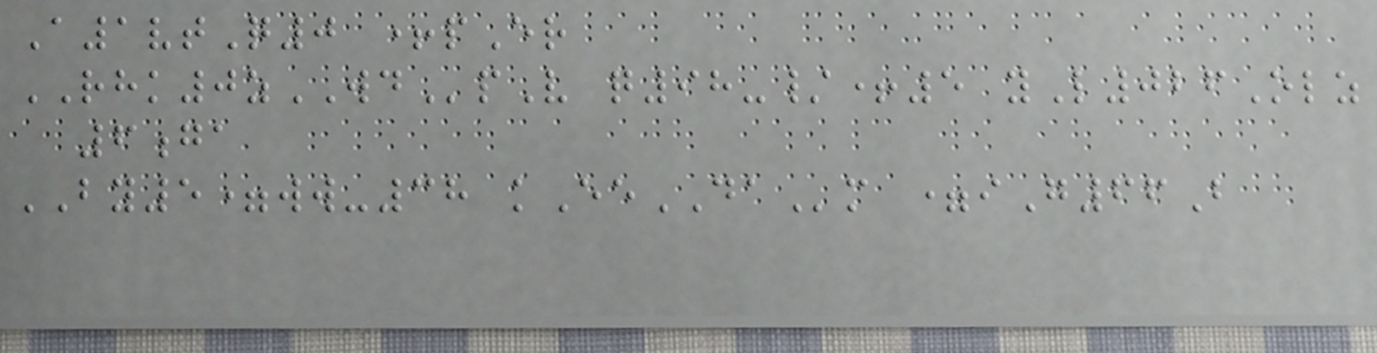A1vtQ0 +pEr
RHK0zWDpV q98-/+5 yL026Olz
6ga
BY5=ww-38 kEeDAm =iG66B
